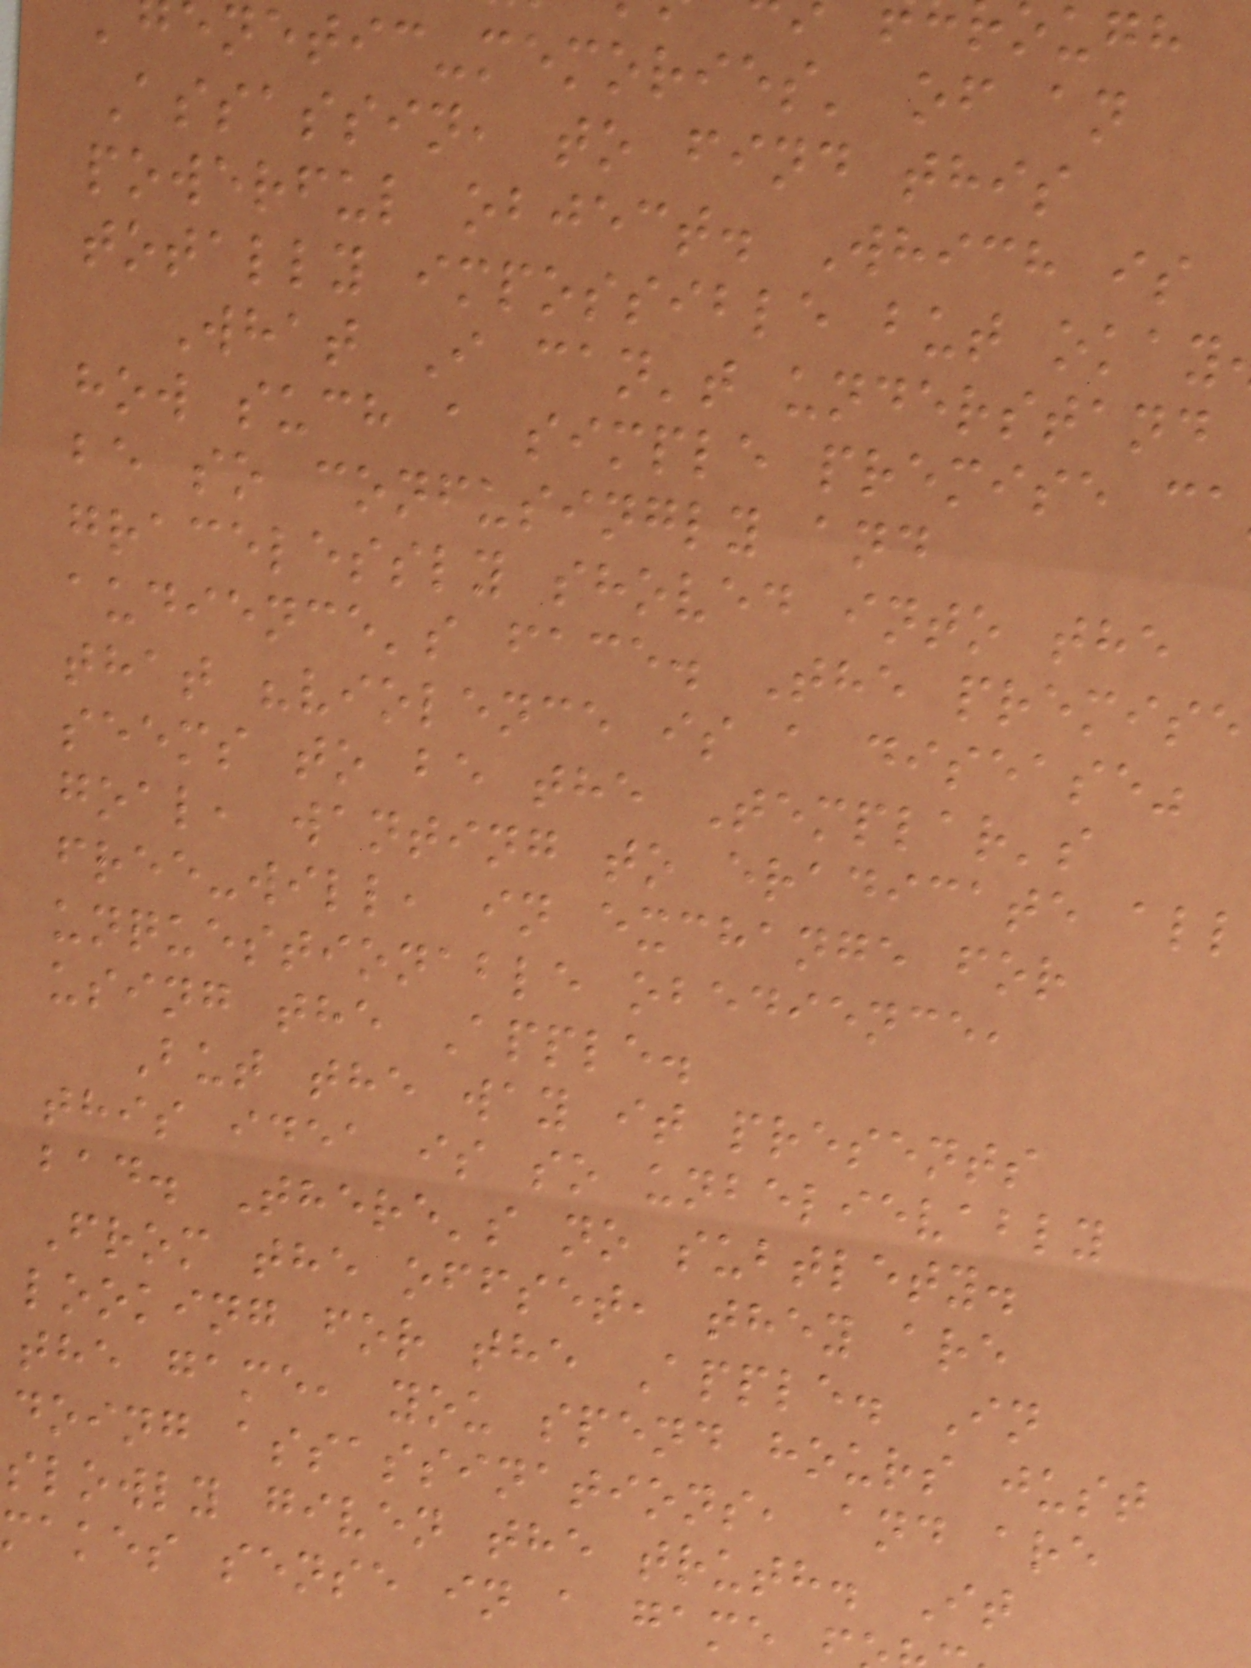netic-memories' of an
Assassin, to find this
powerful object. Which is
totally impossible but okay
What I can't understand
how such a simple premise ca
be so confusingly and
gracelessly shoved into the
audience's face. The premise
that "violence is a disease"
seems to be the Templar's
goal, wanting to eradicate all
free-will, in exchange for
unquestionable obedience,
using the Apple.
But the way it presents
this idea is so unbelievably
bad. There's no subtlety.
From the offset, they are
looking for the Apple. In
the game, you spend hours just
doing assassinations, and are
slowly given the truth. It
akes sense in a game
